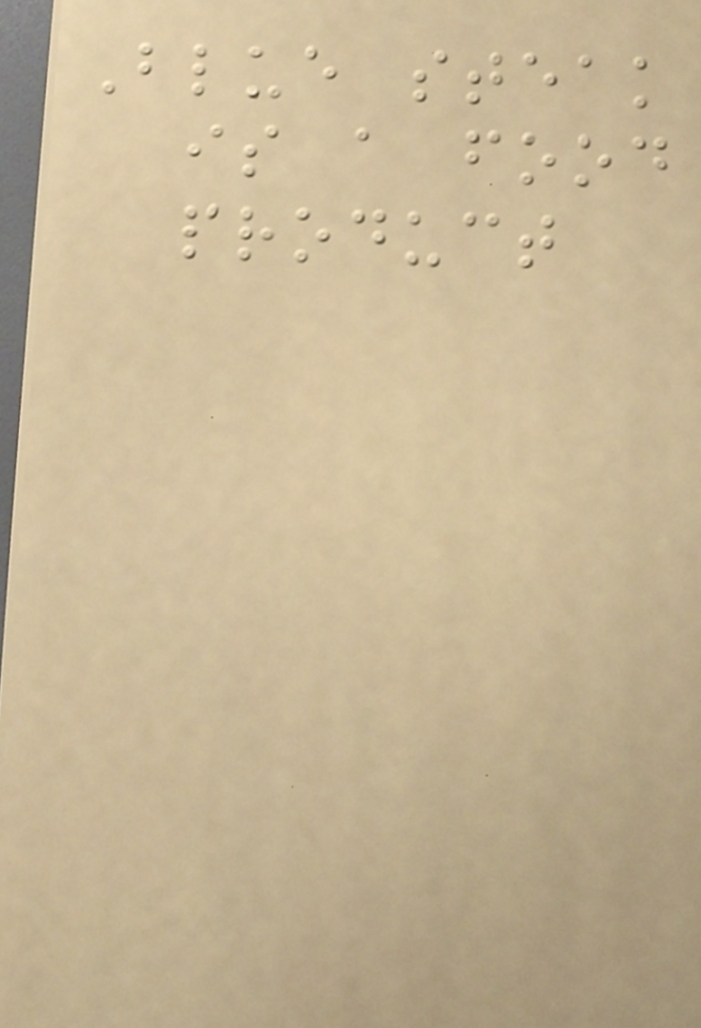Blue steak
is a food
product
